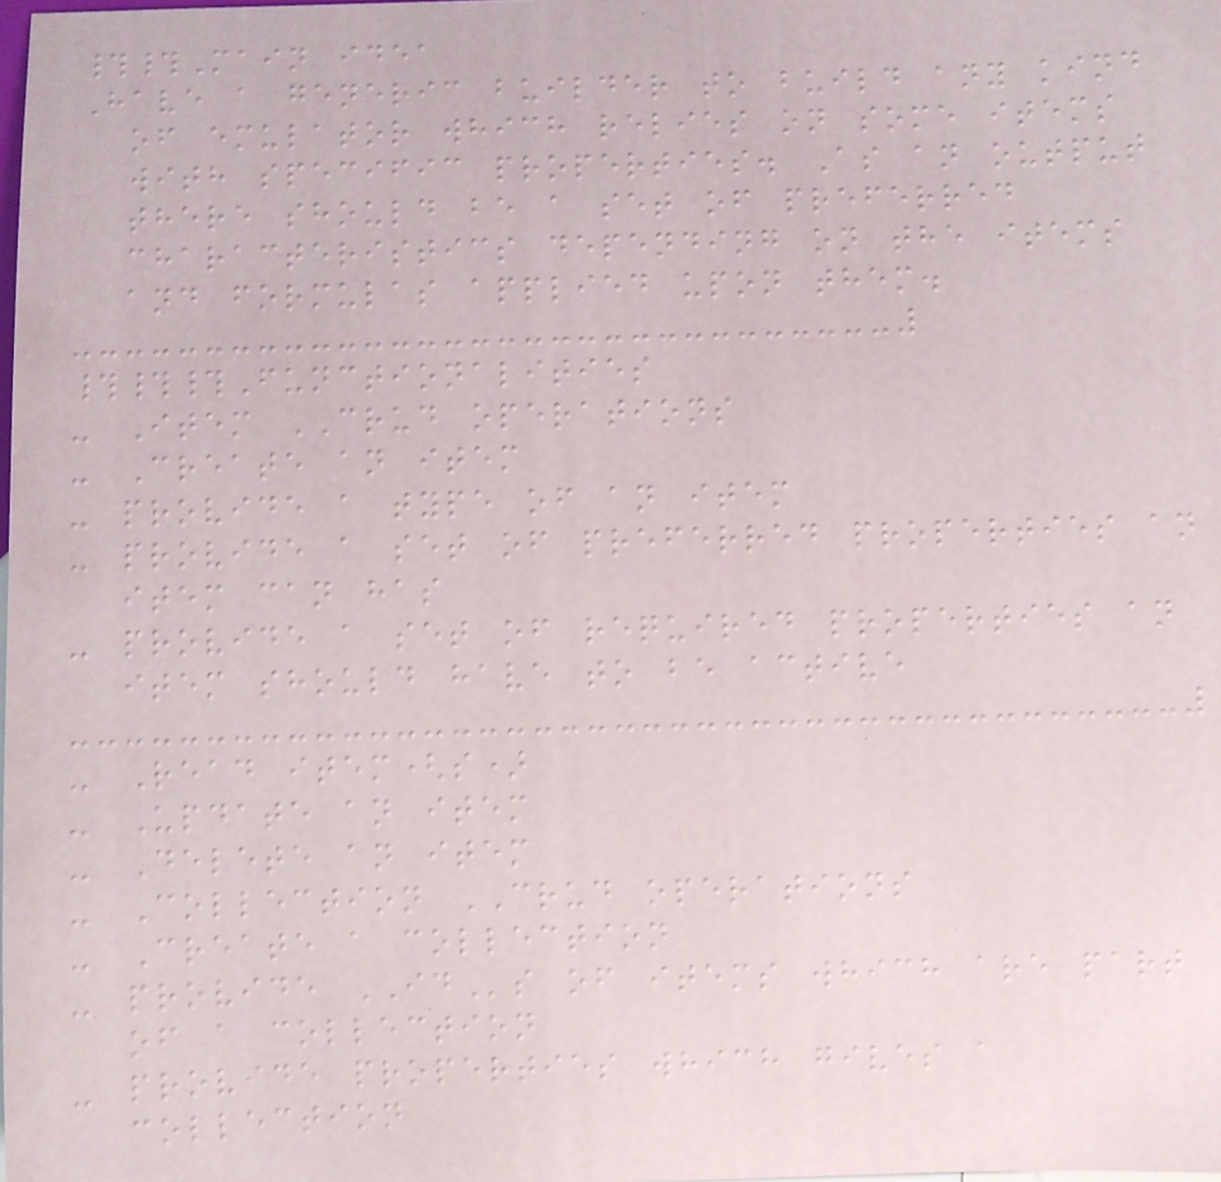##Main idea
Have a generic builder to build any kind
of emulator which relies on some items
with specific properties. As an output
there should be a set of preferred
characteristics depending on the items
and formulas applied upon them.
###Functionalities
- Item CRUD operations
- Create an item
- provide a type of an item
- provide a set of preferred properties an
item can has
- provide a set of required properties an
item should have to be active
- Read item(s)
- Update an item
- Delete an item
- Collection CRUD operations
- Create a collection
- provide IDs of items which are part
of a collection
- provide properties which gives a
collection
